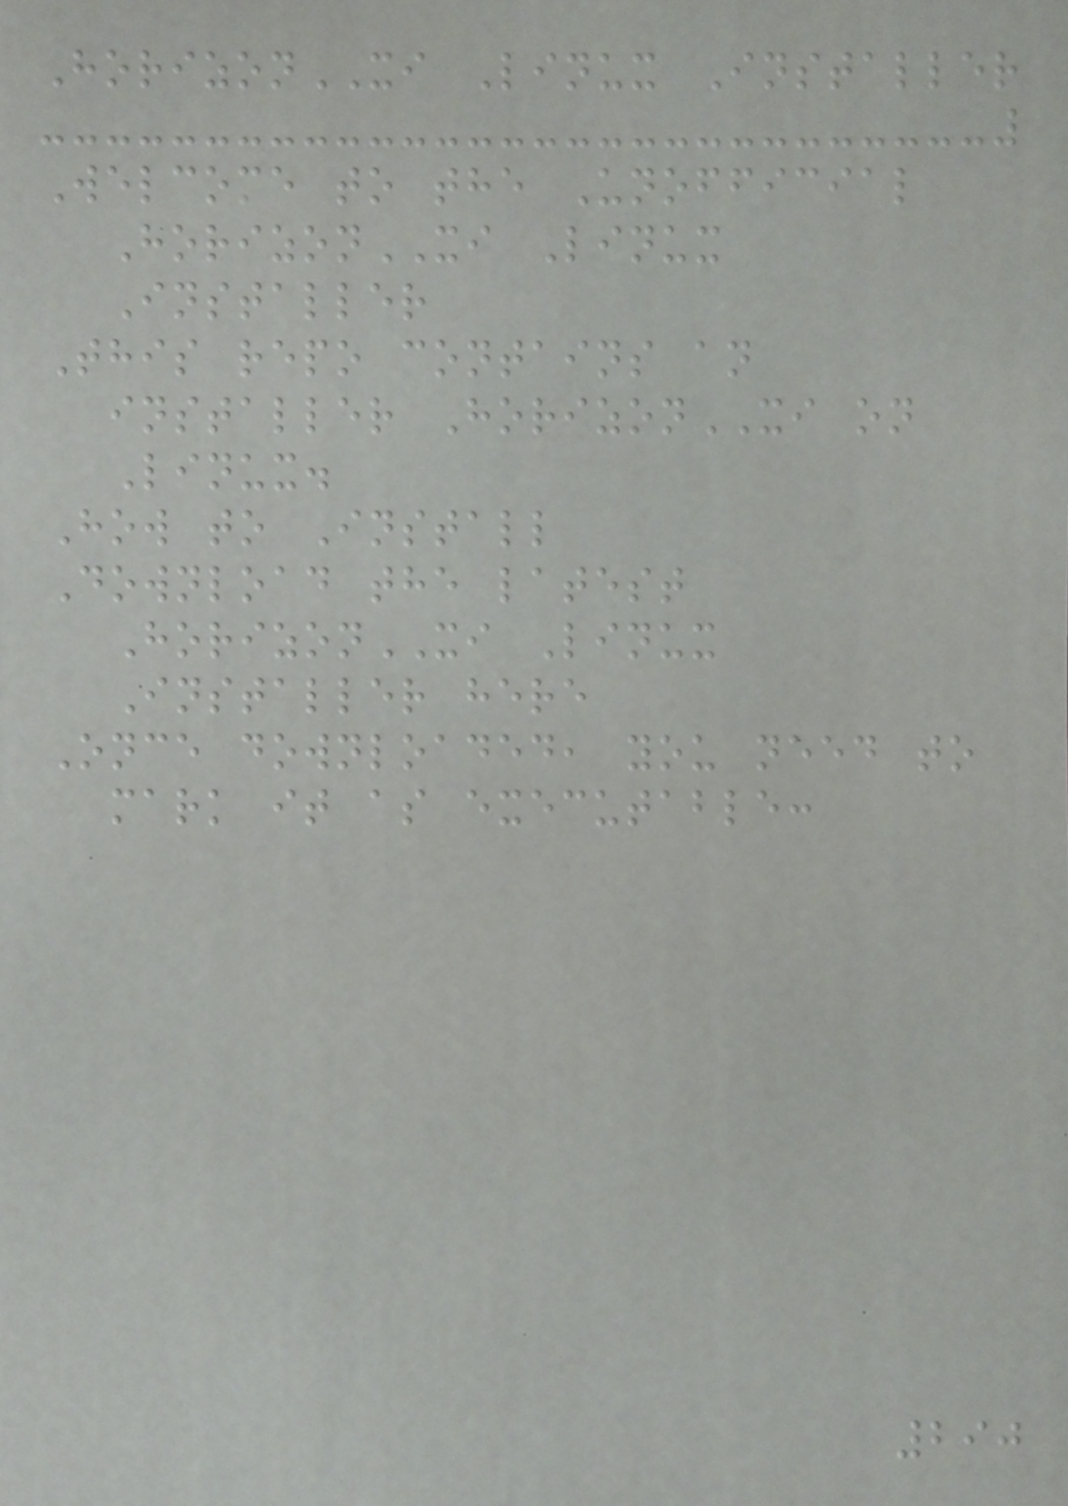HorizonXI Linux Installer
Welcome to the Unofficial
HorizonXI Linux
Installer
This repo contains an
installer HorizonXI on
Linux.
How to Install
Download the latest
HorizonXI Linux
Installer here
Once downloaded, you need to
mark it as executable:
290
